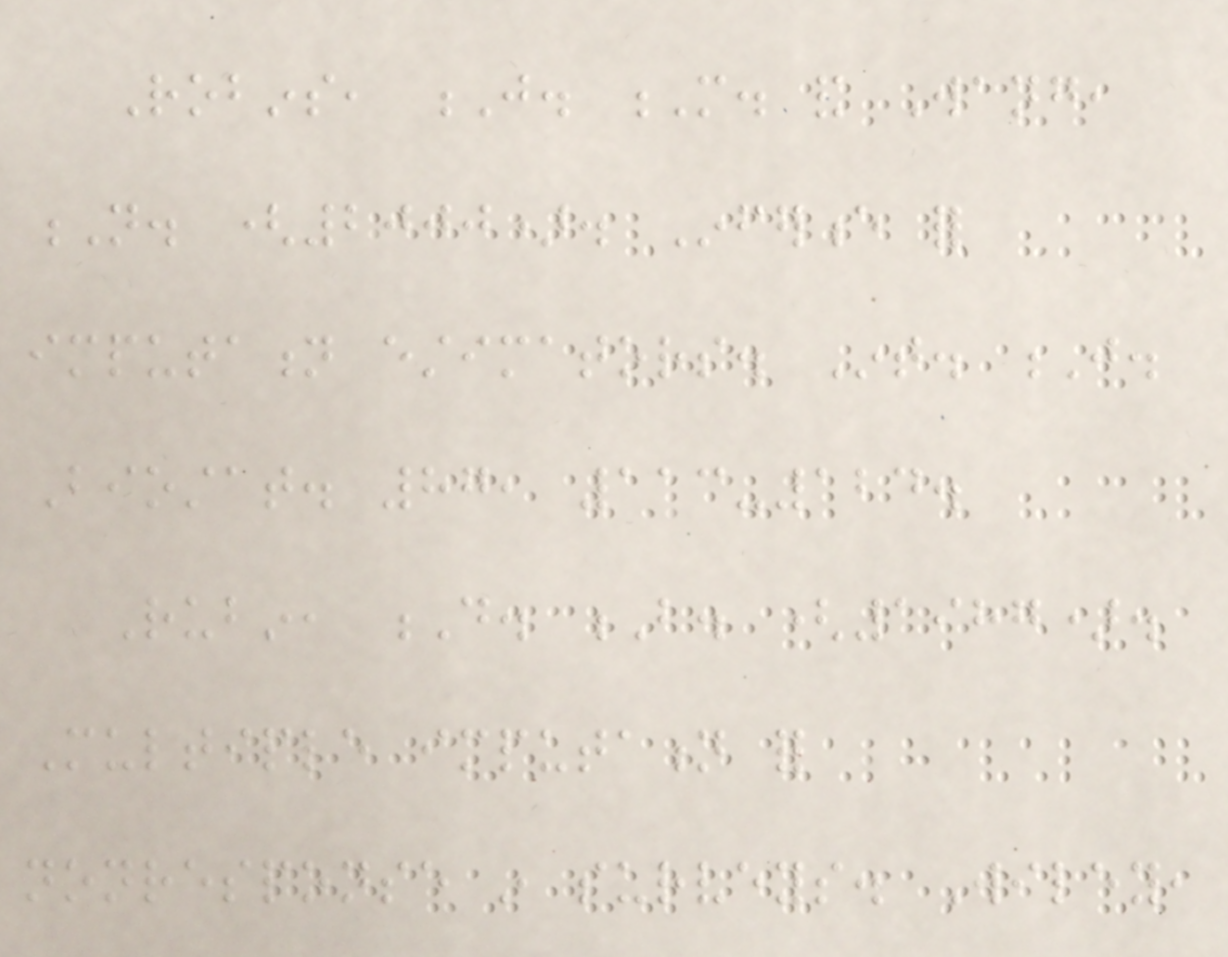Robins, J. M. and Wang,
N. (2000). Inference for
imputation estimators. Int. J.
Biostat. 87, 113-124.
Rubin, D. B. (1987).
Multiple imputation for
nonresponse in surveys. Wiley,
